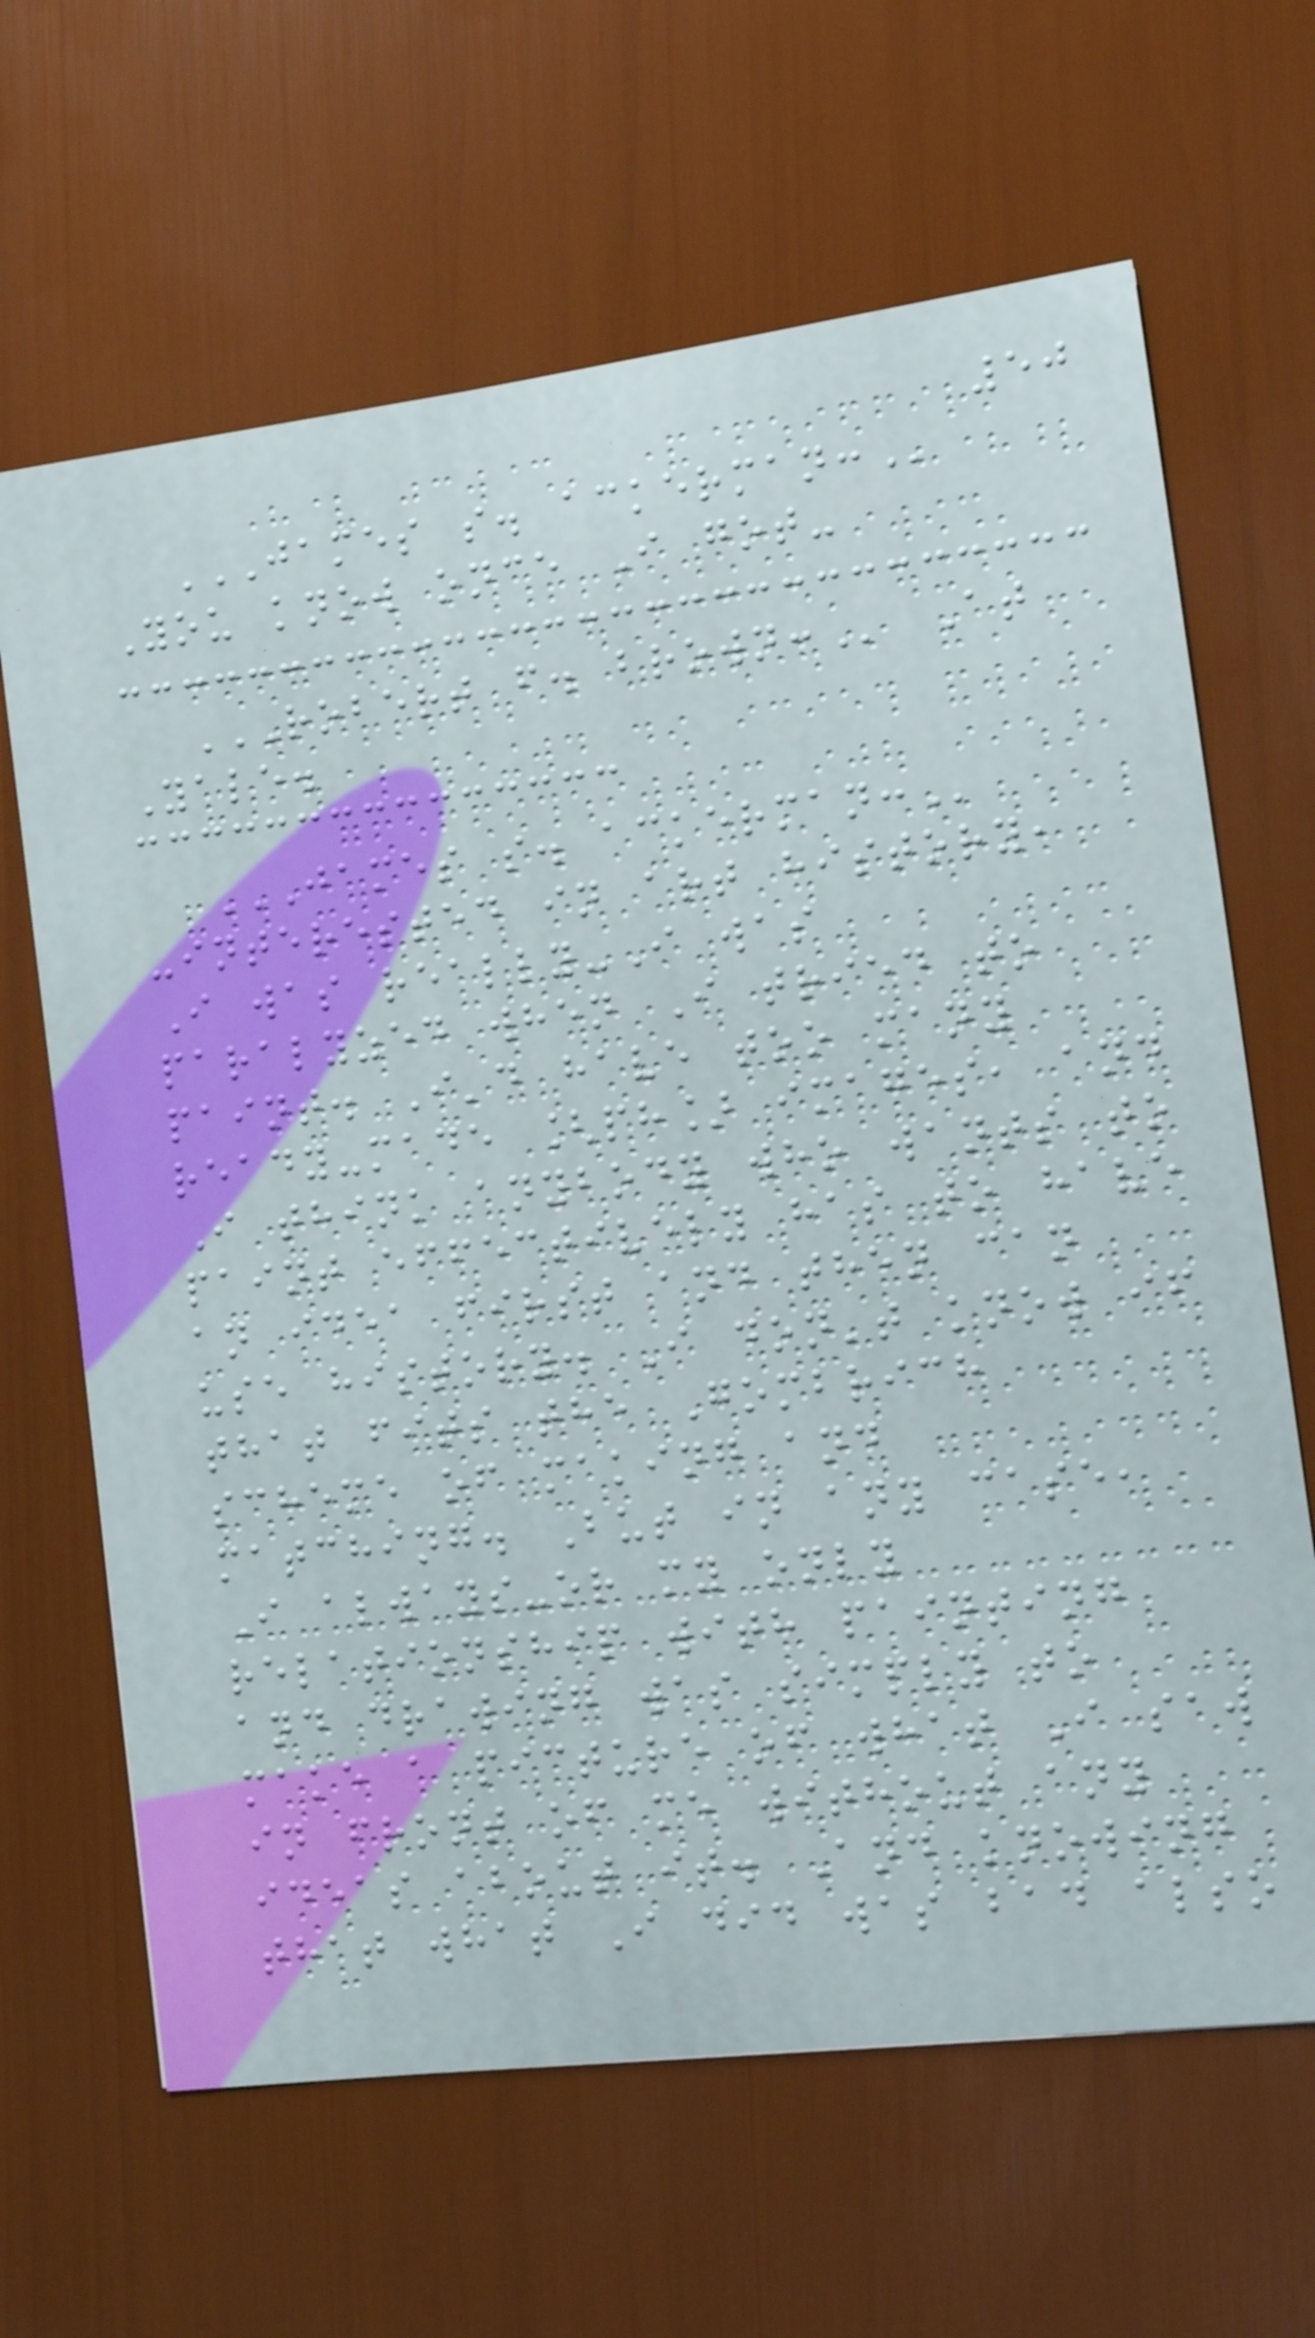50
JAMES S. ACKERMAN:
You know once I got-
ROBERT F. BROWN: At
Yale.
JAMES S. ACKERMAN:
-interested in art history,
I was really-I was
paralyzed when I tried to
paint. I'd have too many
ready-made [ph] images, and
I think anybody who wants to
paint effectively has to have
an idea first and then can
use history. I don't know if
that fits the Gombrich
scheme of making and
matching. But in any case,
I always-or my only
relationship with painting
and drawing was simply to
make a picture of what I saw
in front of me without any
ideas about it. And knowing
that what I did was bad also
